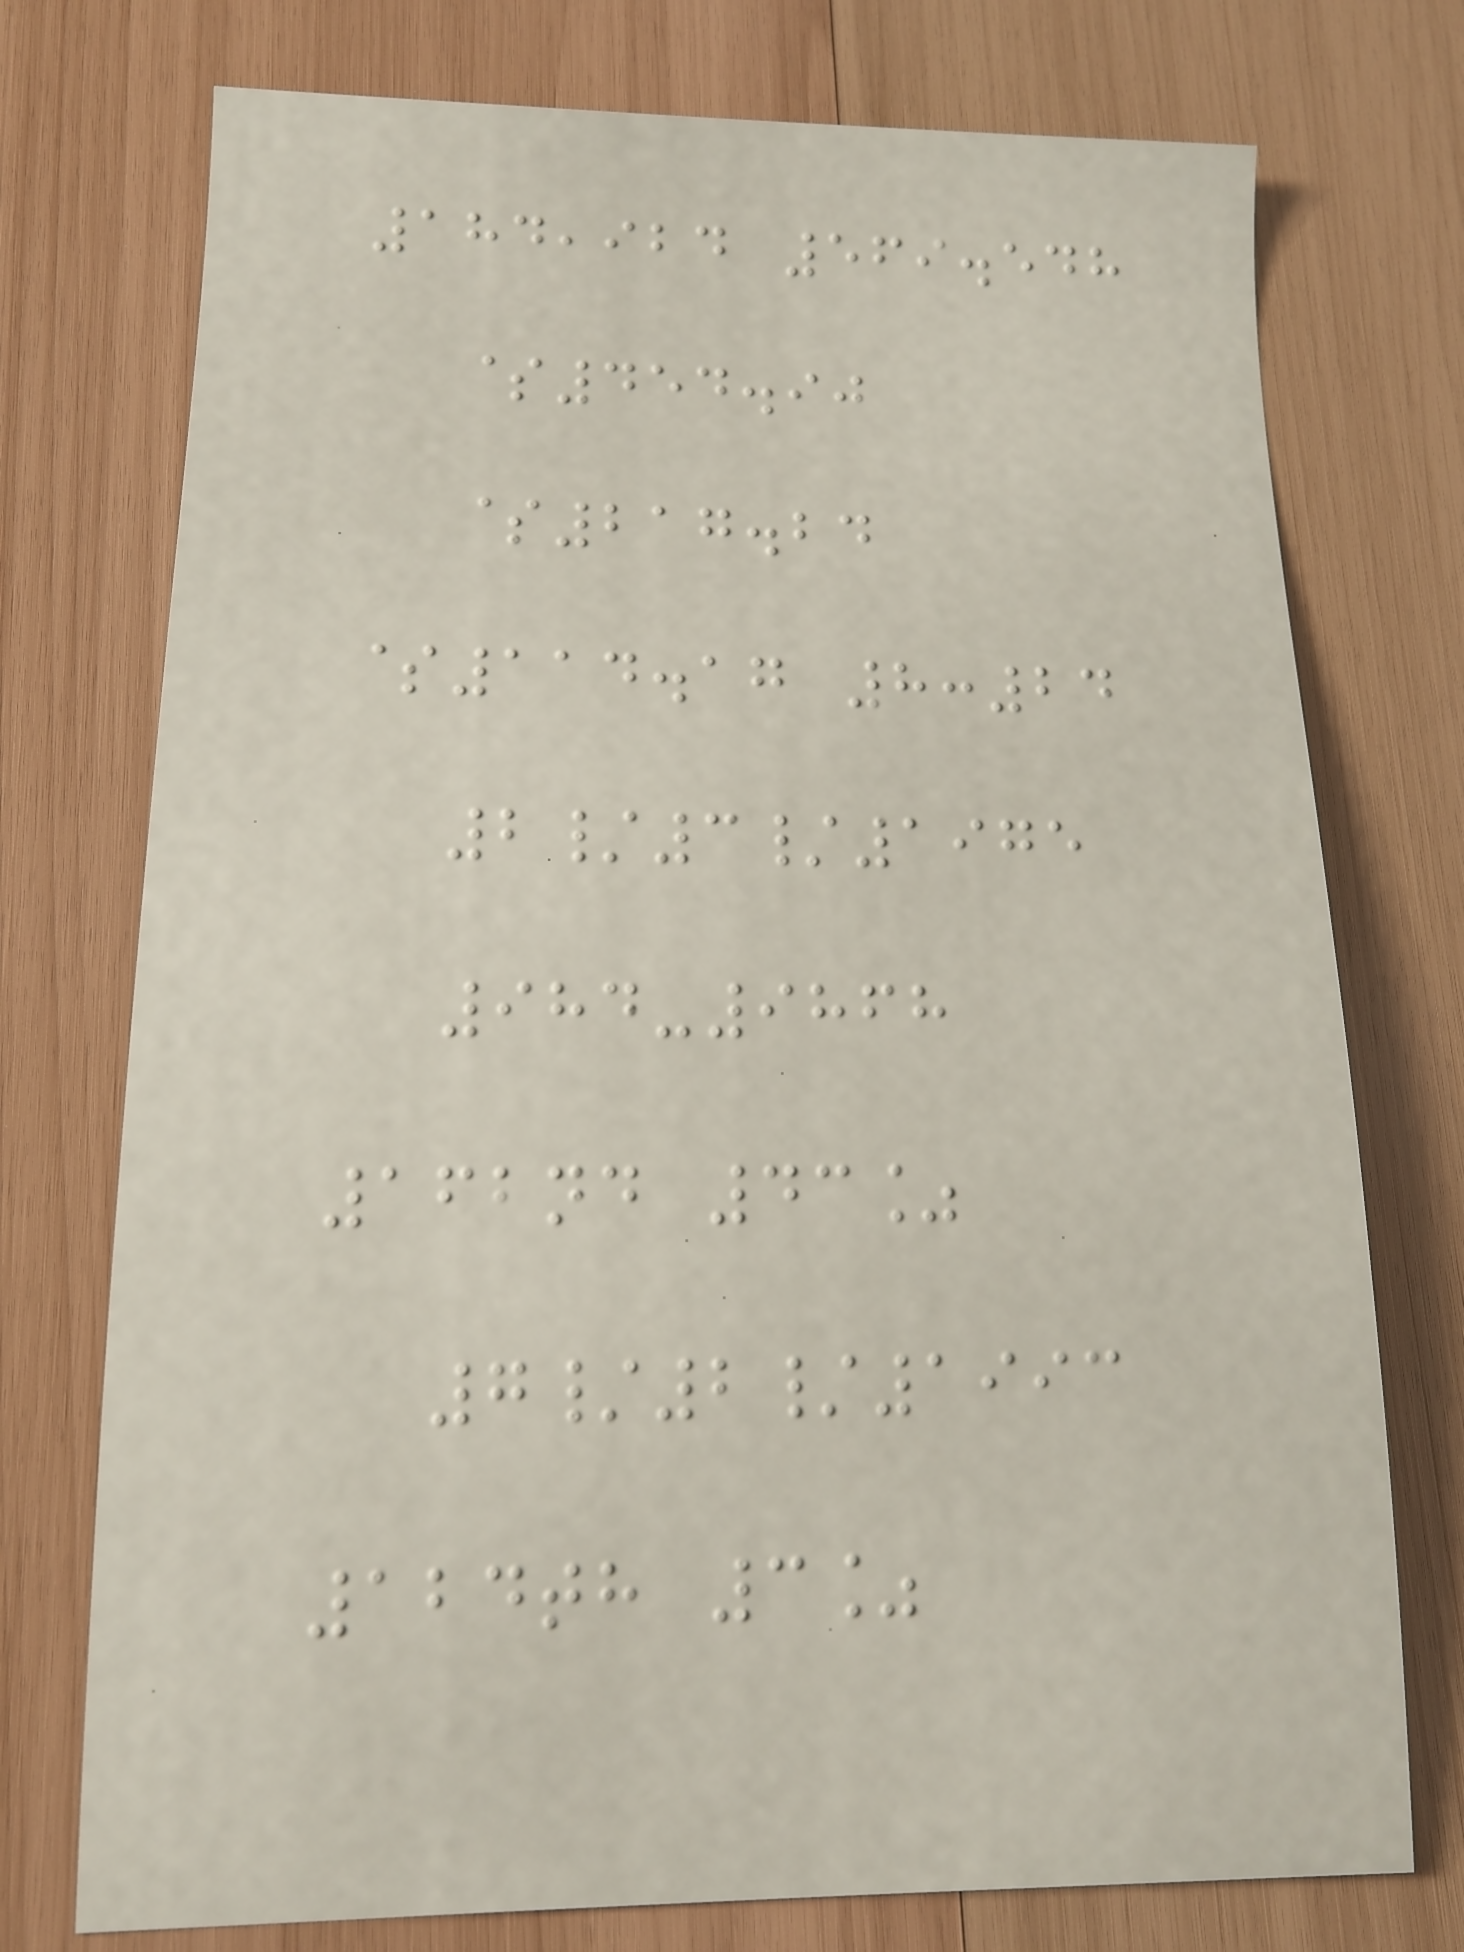184,924 569.548
$454.90
$217.24
$114.17 8:24
2/3/1975
984-9868
162nd 43%
7/2/1993
124th 3%
